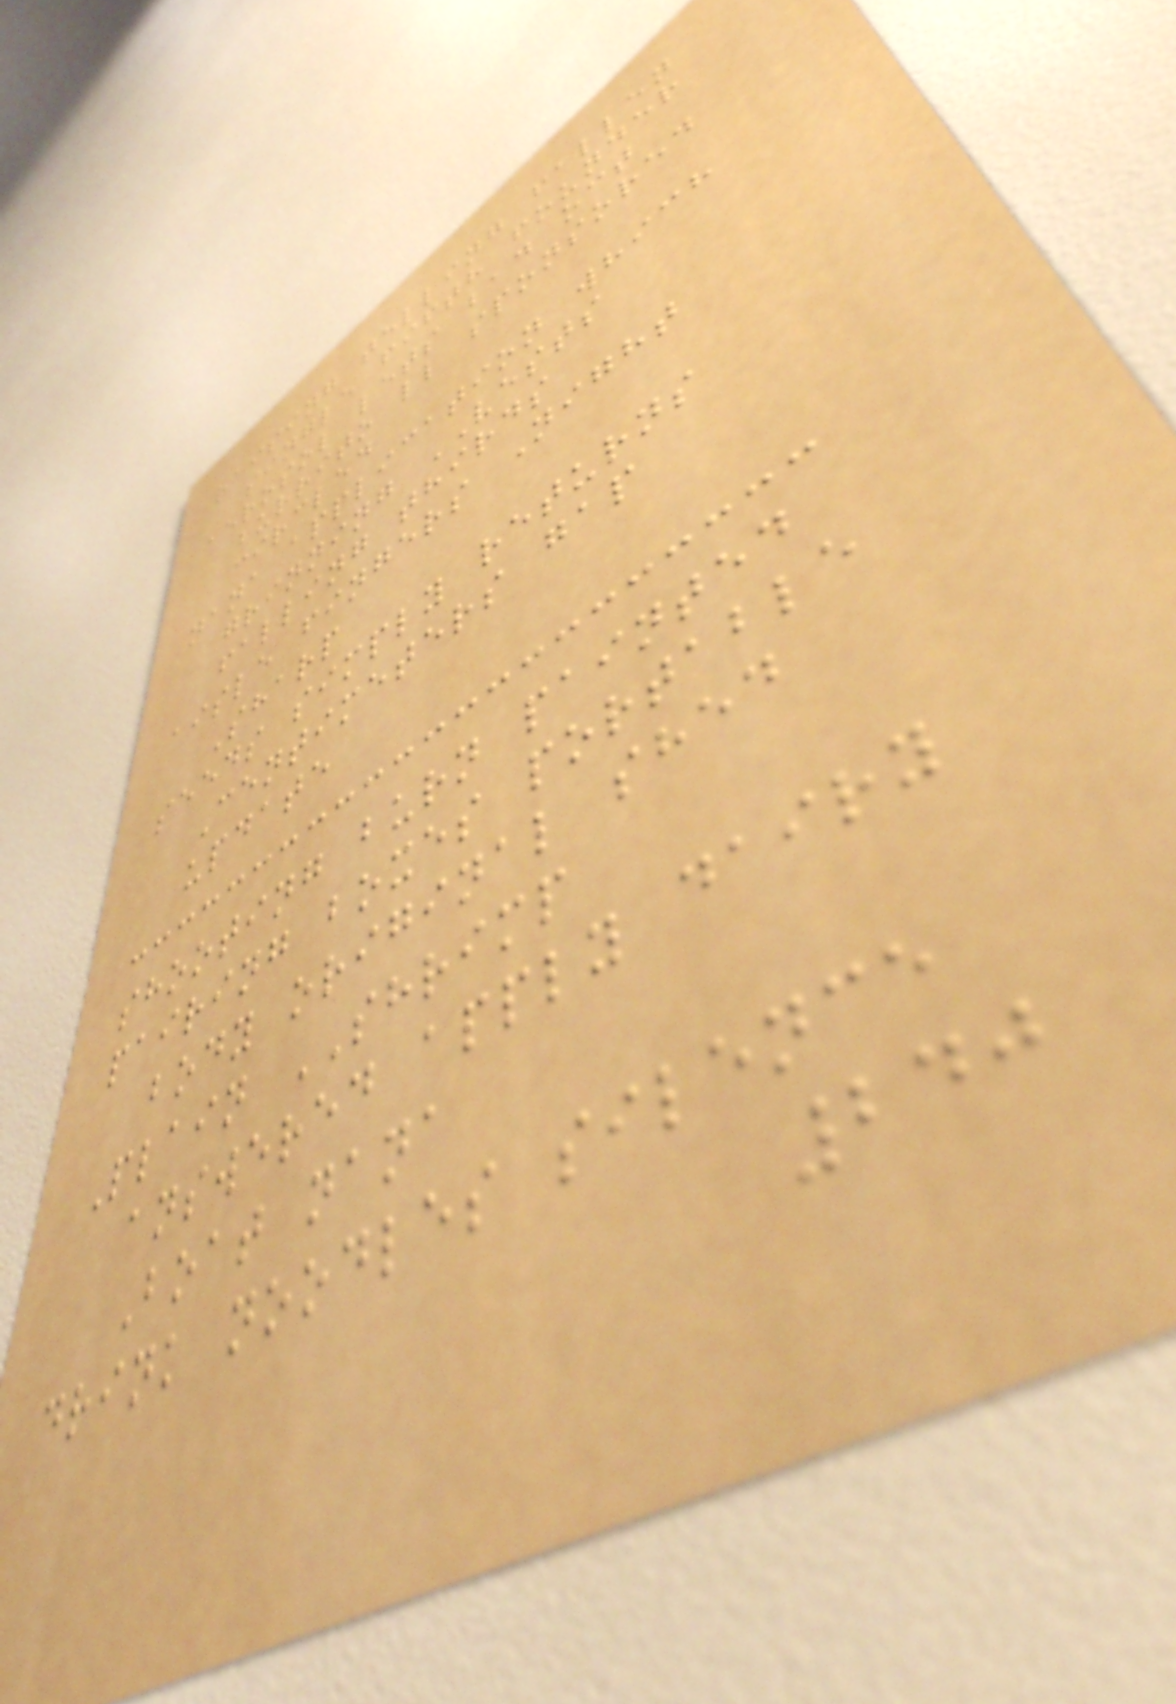raising telling fallen
single fifth founder
aerosol lets bad oct
burrito ll sponsored
circled
nana application which
grinning VESTS
falling thirds
aisle fingers Night
Sharp
seeds simply returns
Centimeters gap
update
shooting burn painted
pairing boxes portable
body original shed
Plain SHRIMP
answered apply dairy
Boat nana
drink noodles silence
240
